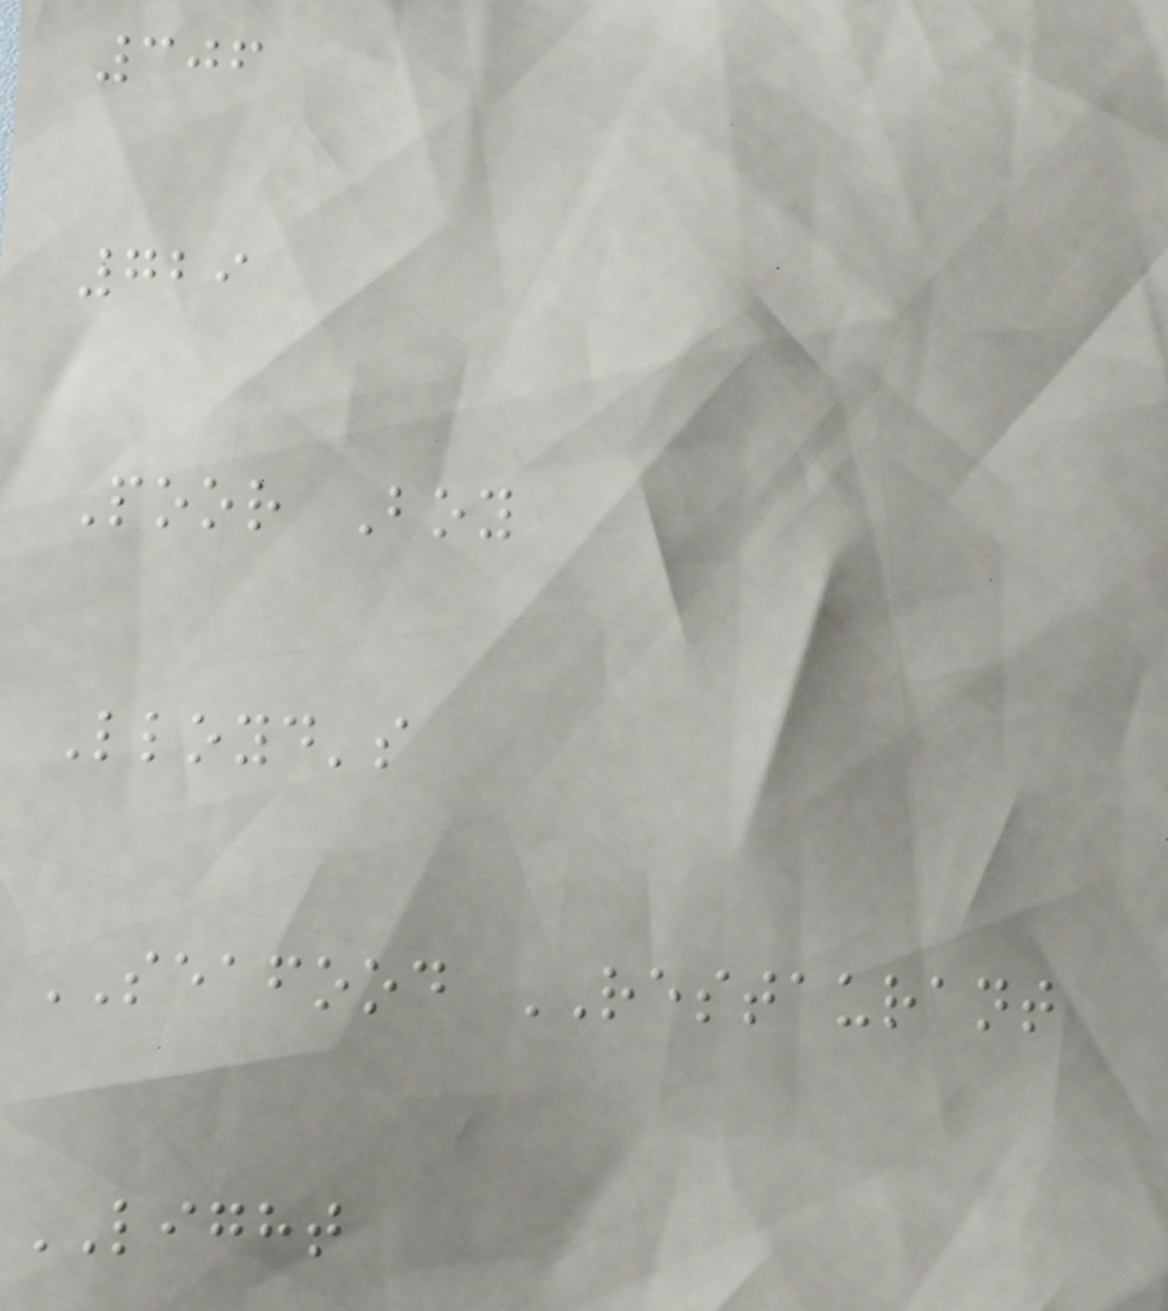306
729
Poor Boy
Lloyd's
SEAFOOD RESTAURANT
LIGHT
